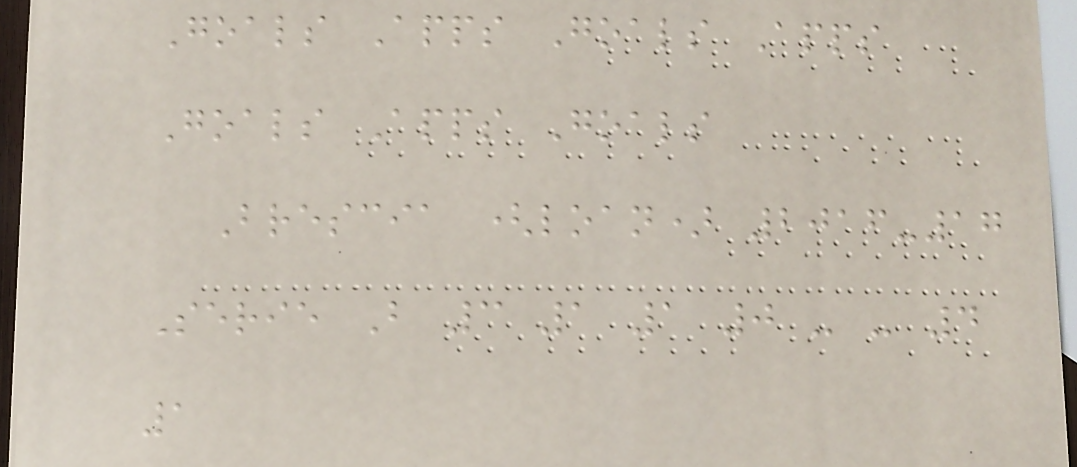Goals Apps Goals Apps
Goals Apps Goals
Brescia (loan) 2016-17
Serie B 3 1 1 0 - - 4
1
